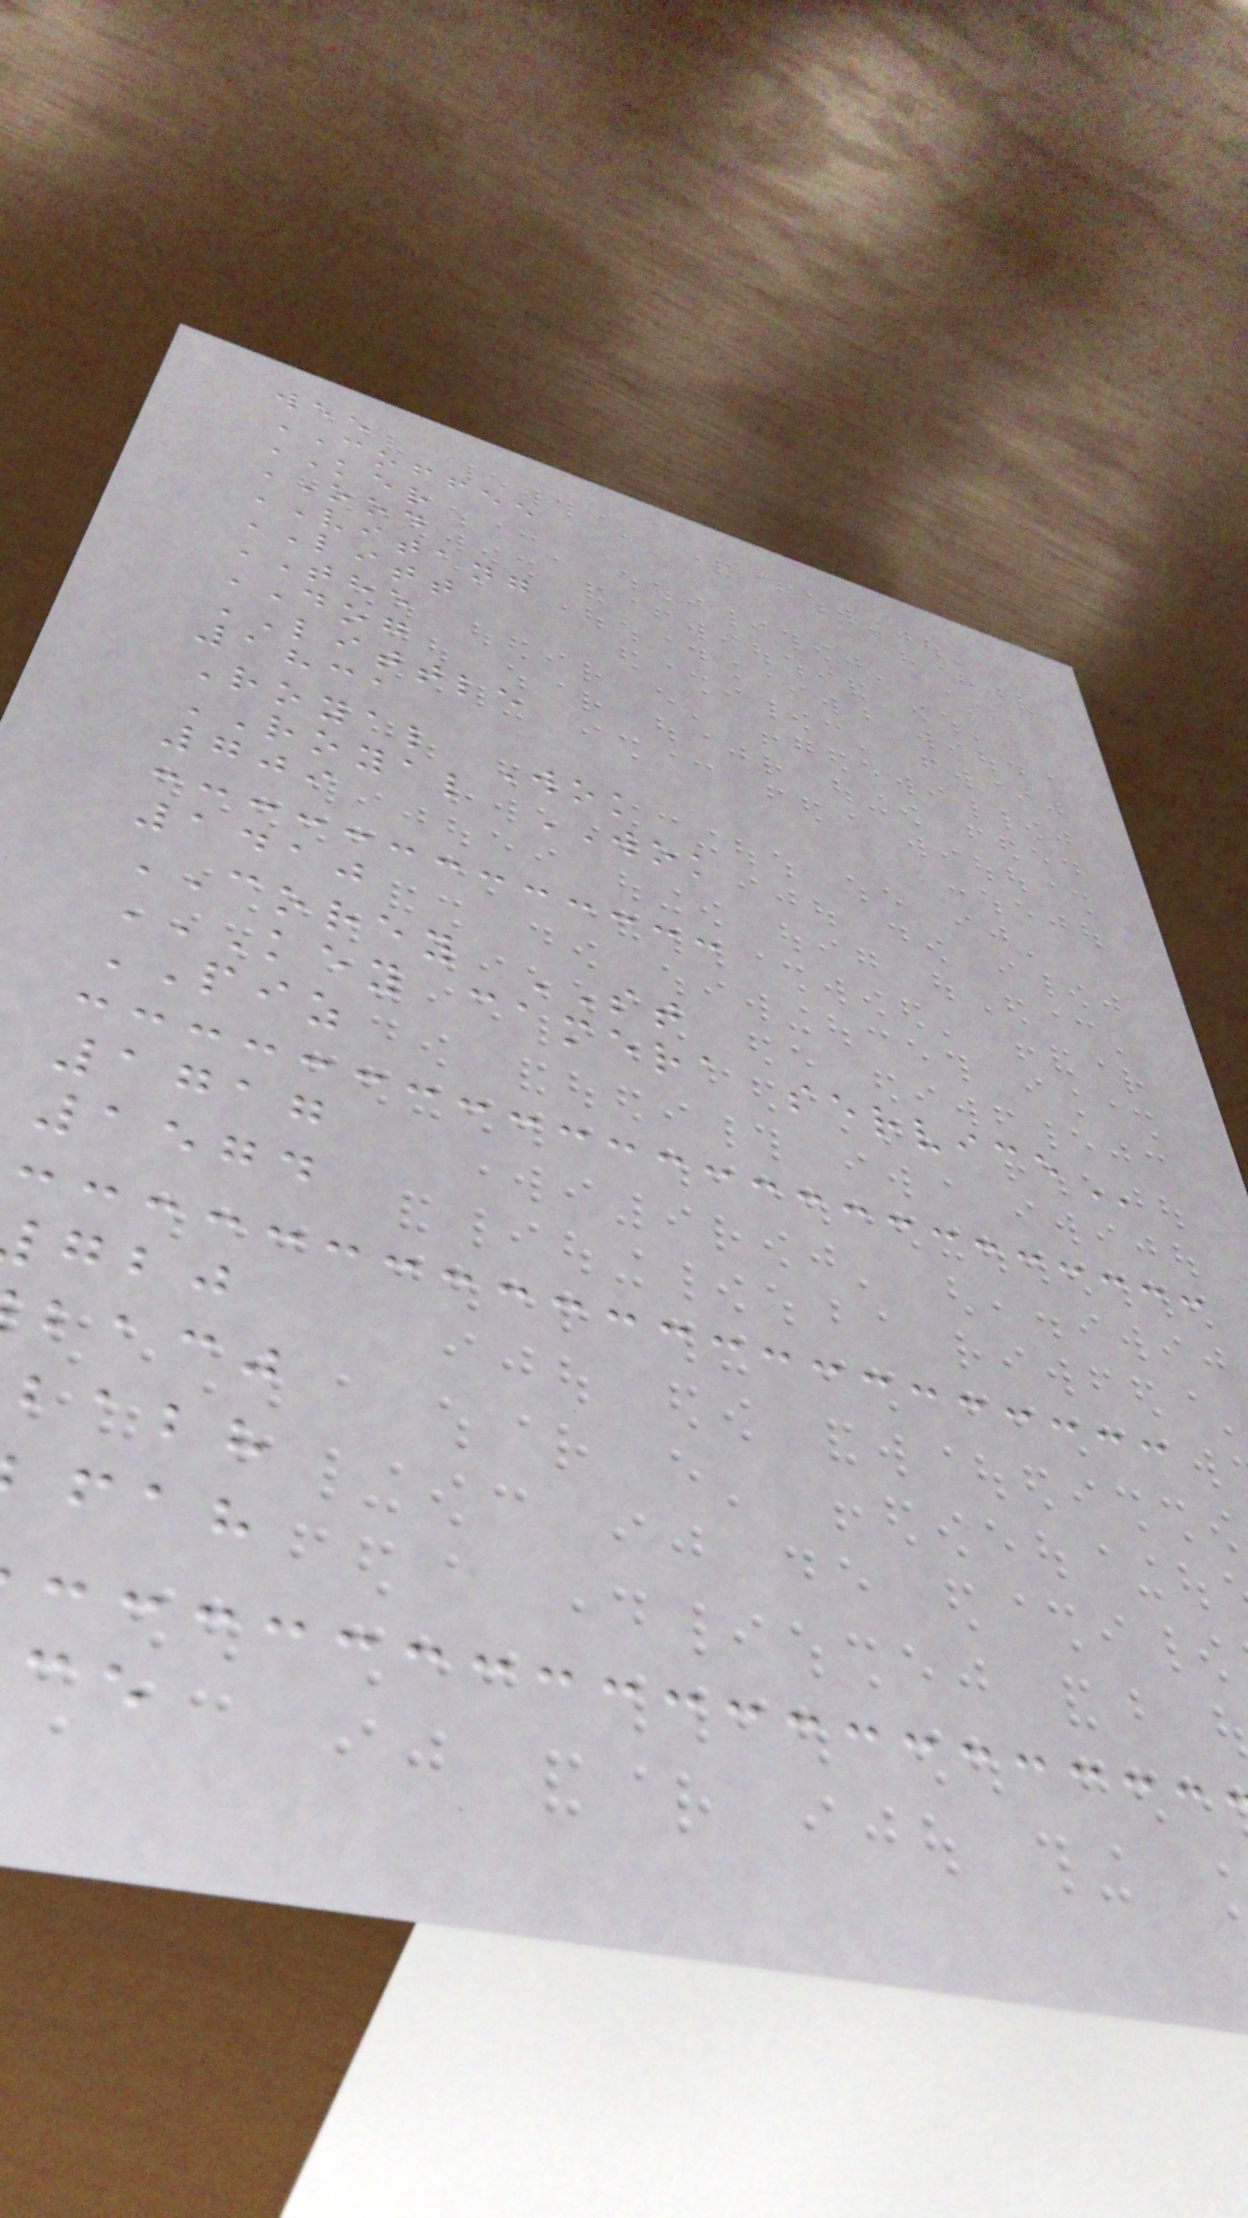wee
COFFEE
KER
OOD
VITANG
LITT
THE
DOG
LITTLE
1831
Royal Wok
ROYAL WOK
709
1410
COREY ST
KEY CAMERA SERVICE
PIZ
1717
1574
bacj
babh
